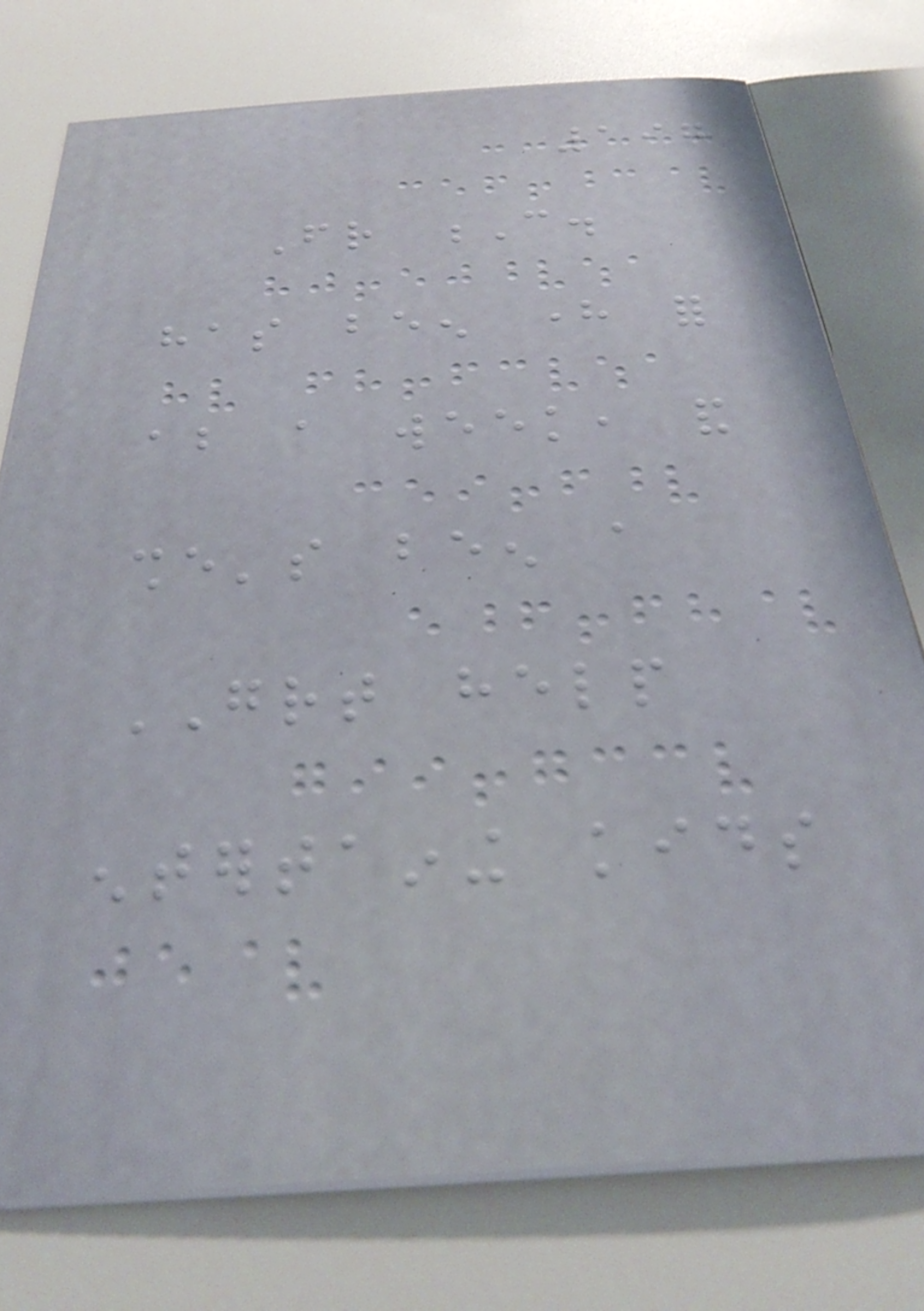197
Friend C.
has been here for
about a week, and
she's been a
GREAT help
entertaining kids
